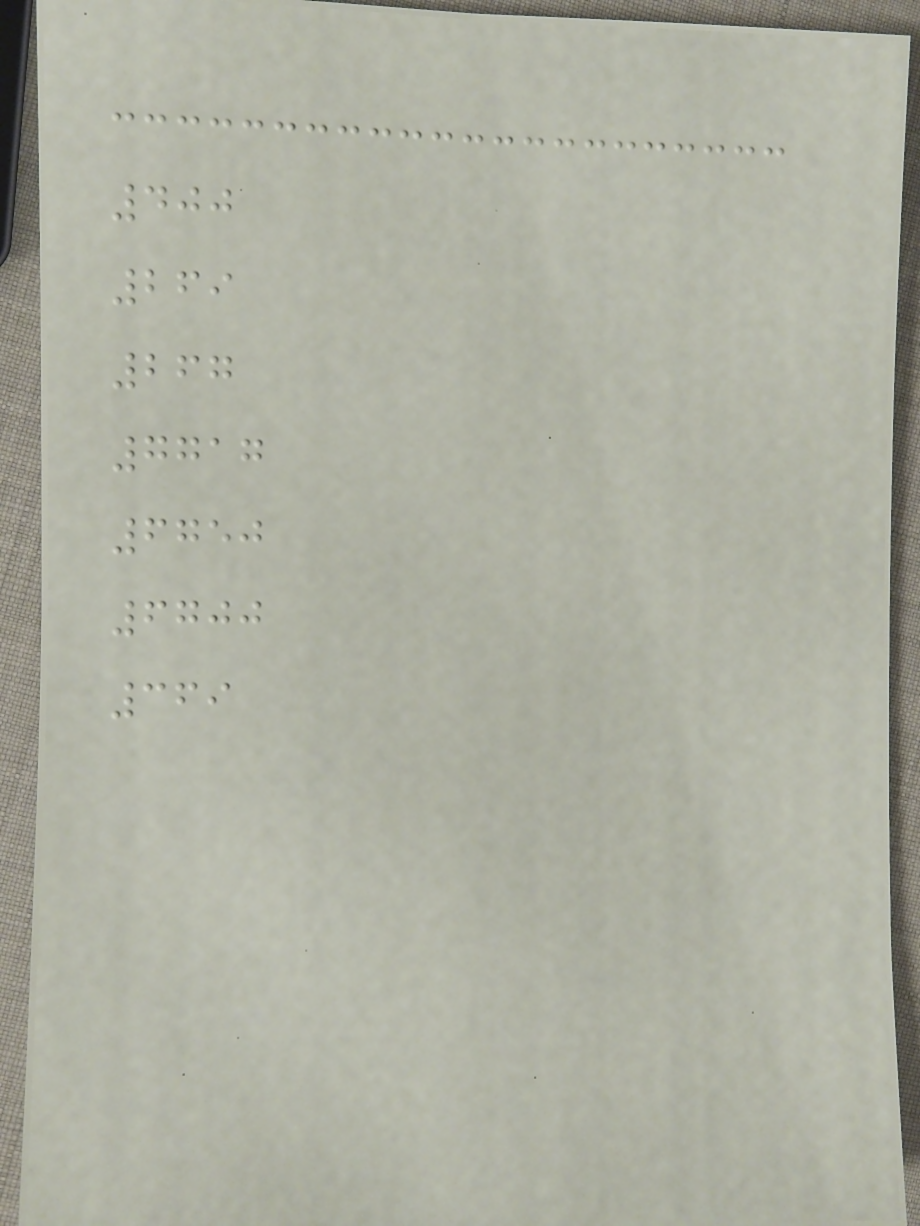400
269
267
7717
6750
6700
369
